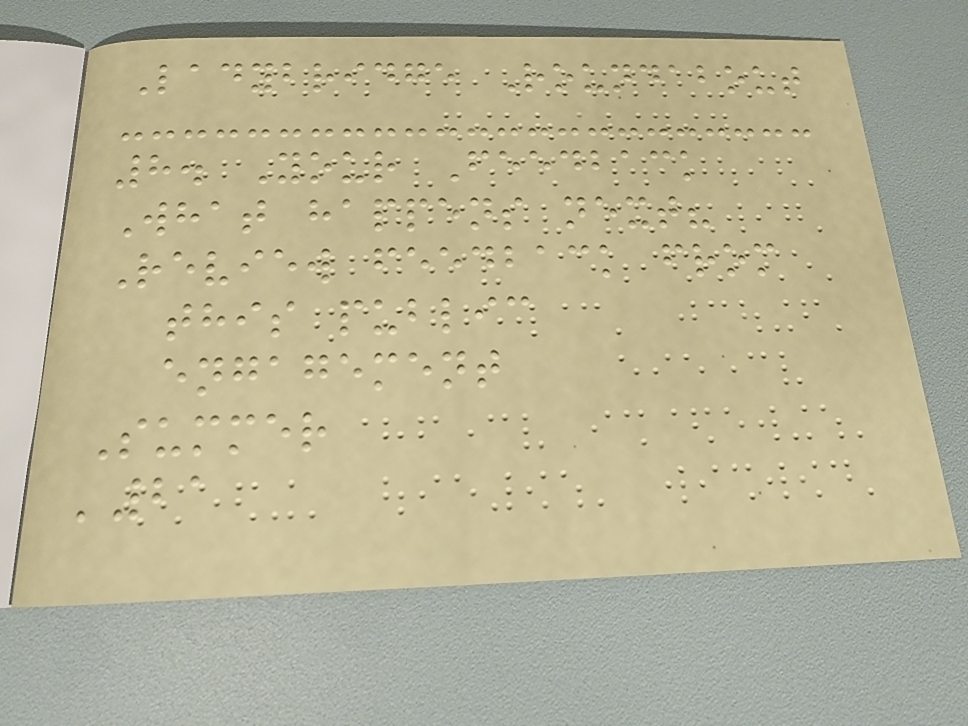Ladybridge Roundabout
8. Your Feedback
What happens next?
Review feedback from
this public
engagement
Summer
'21
